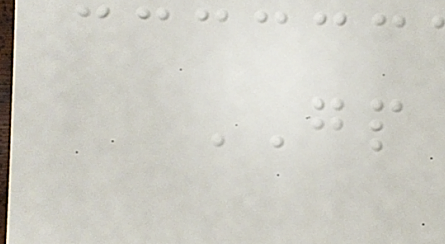GP
